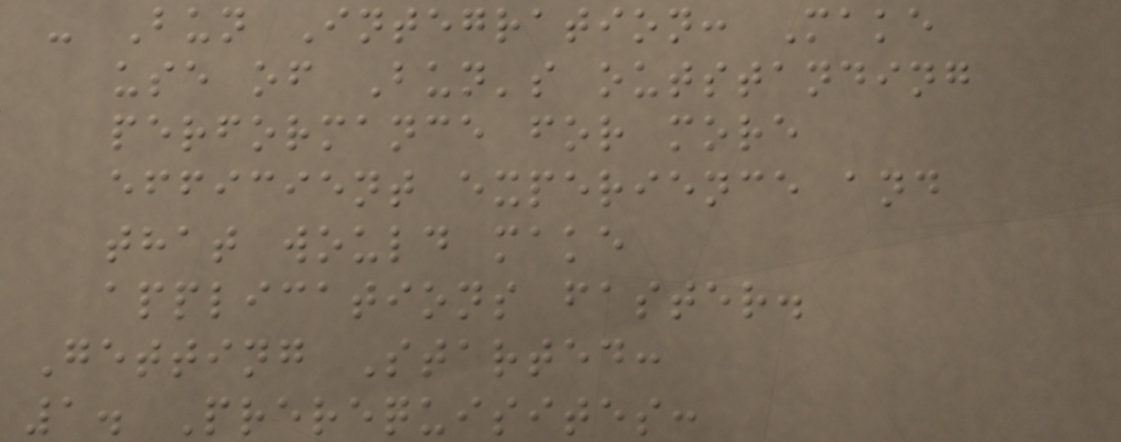- Bun Integration: Make
use of Bun's outstanding
performance for more
efficient experience and
that would make
applications faster.
Getting Started:
1. Prerequisites:
